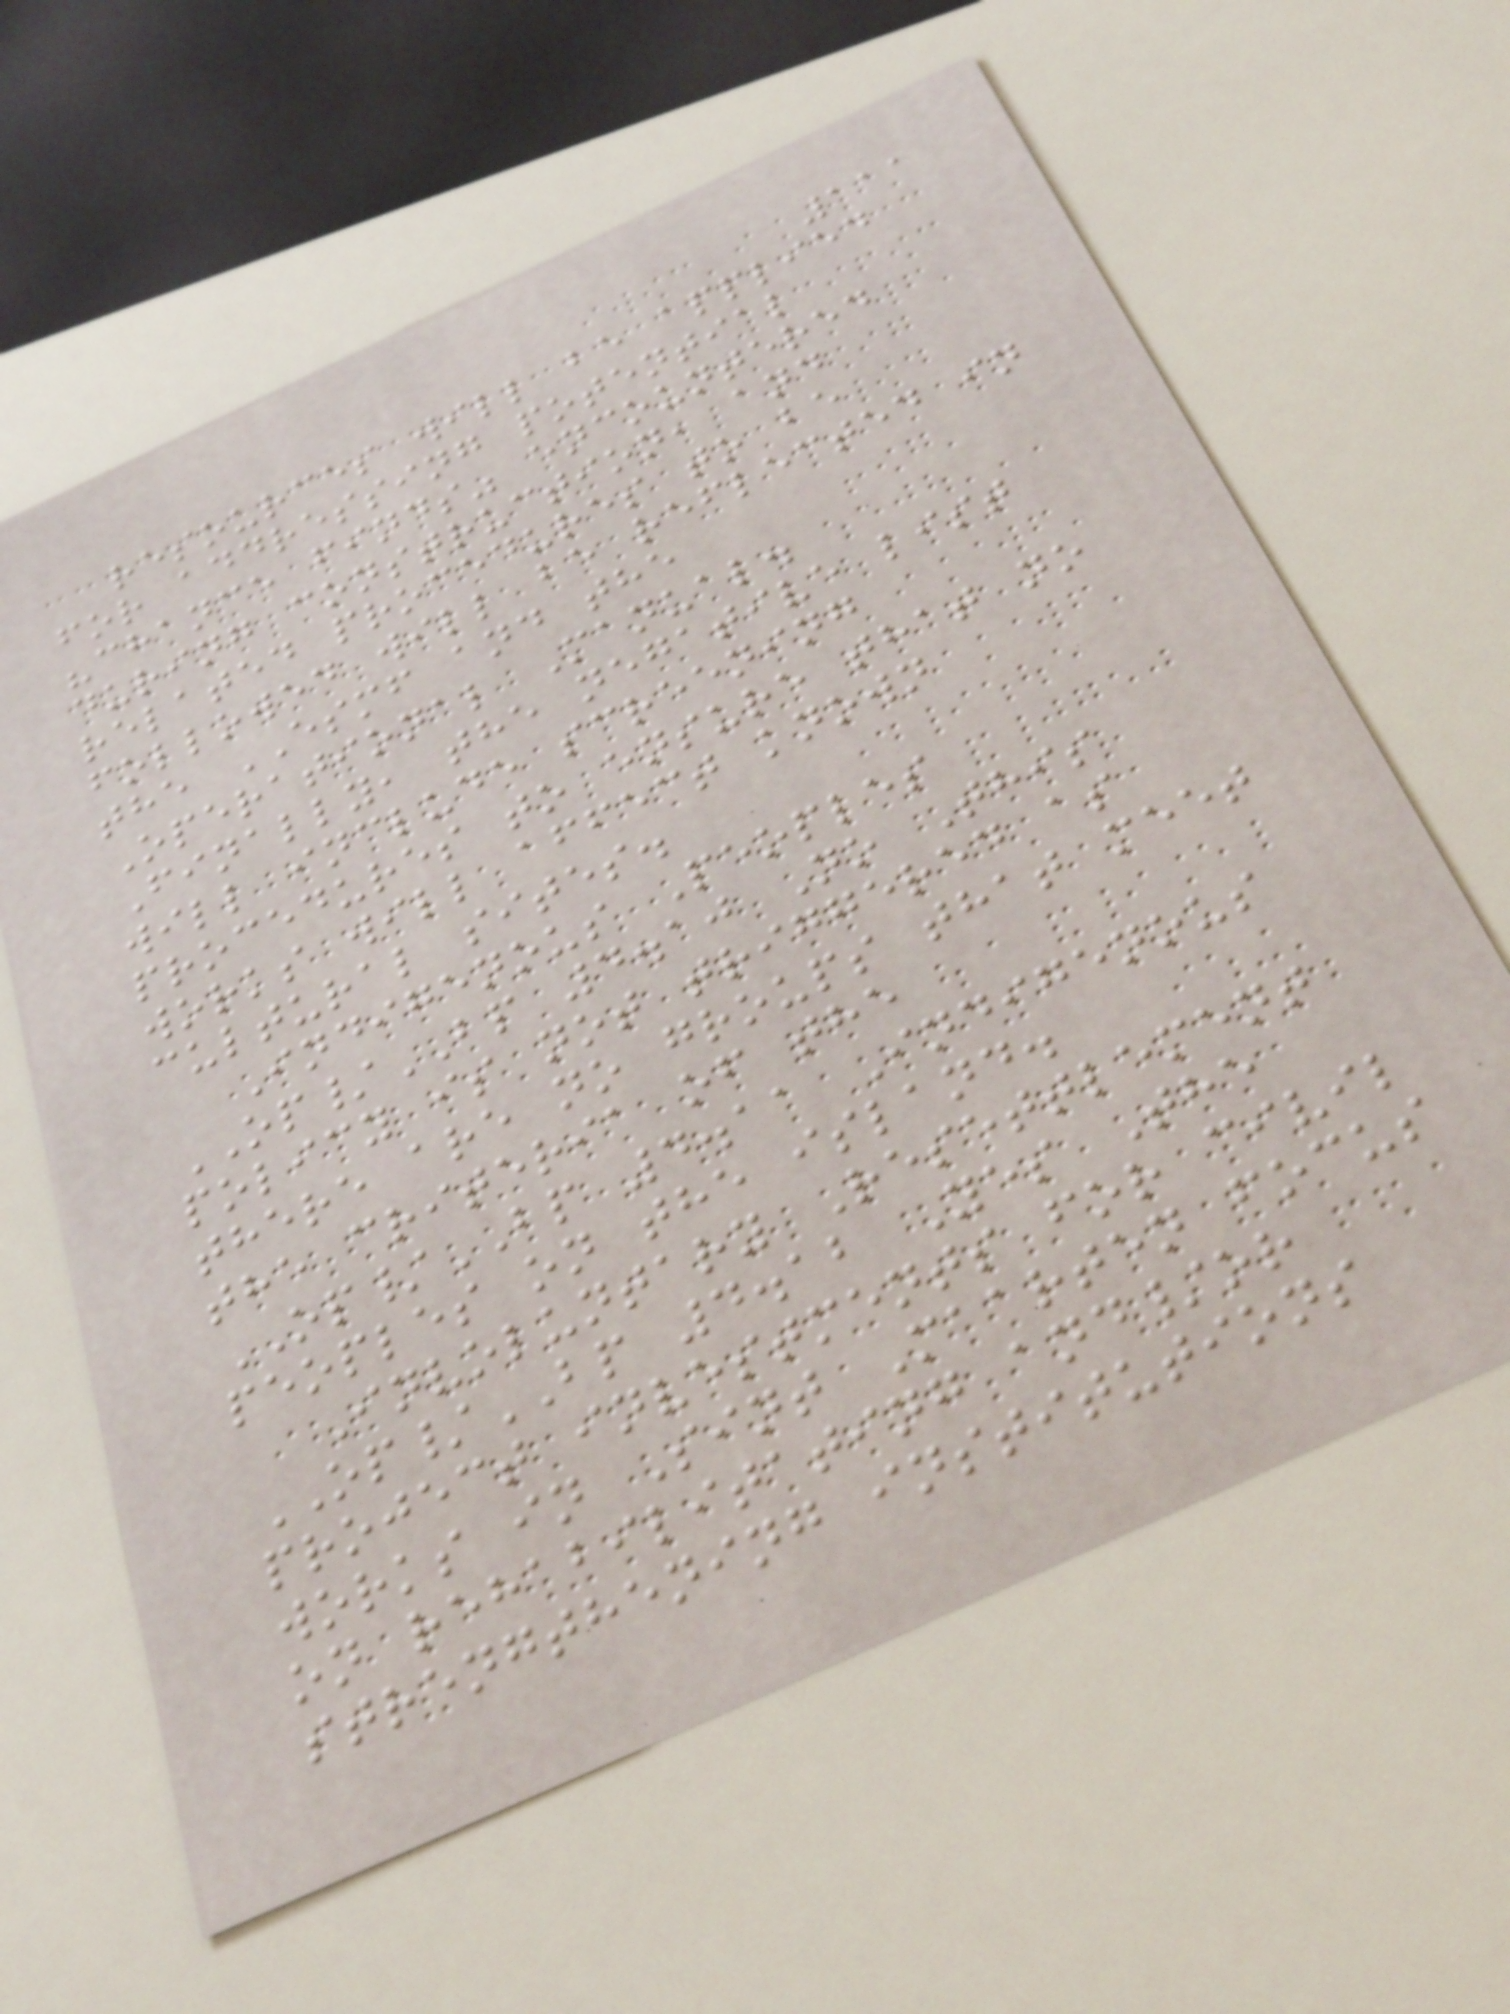111
resources will be applied
for addressing potential
"chance finds" encountered
during construction, and
related procedures to be
followed will be reflected in
the ESMF and the
Operational Manual.
Finally, the negative list
will include screening
procedures to ensure that no
works will affect known
cultural sites.
Indigenous Peoples
OP/BP 4.10 No This
policy is not triggered as
there are no groups that meet
the criteria of the
OP/BP 4.11 Indigenous
peoples on the island.
Involuntary Resettlement
OP/BP 4.12 Yes The
project investments for civil
works in Sint Maarten focus
on rehabilitating and/or
strengthening institutions
